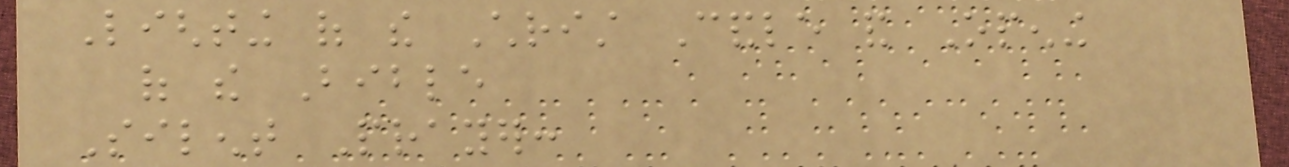Lighting of the Christ Candle and Opening
of the Bible
Silent Prayer:
